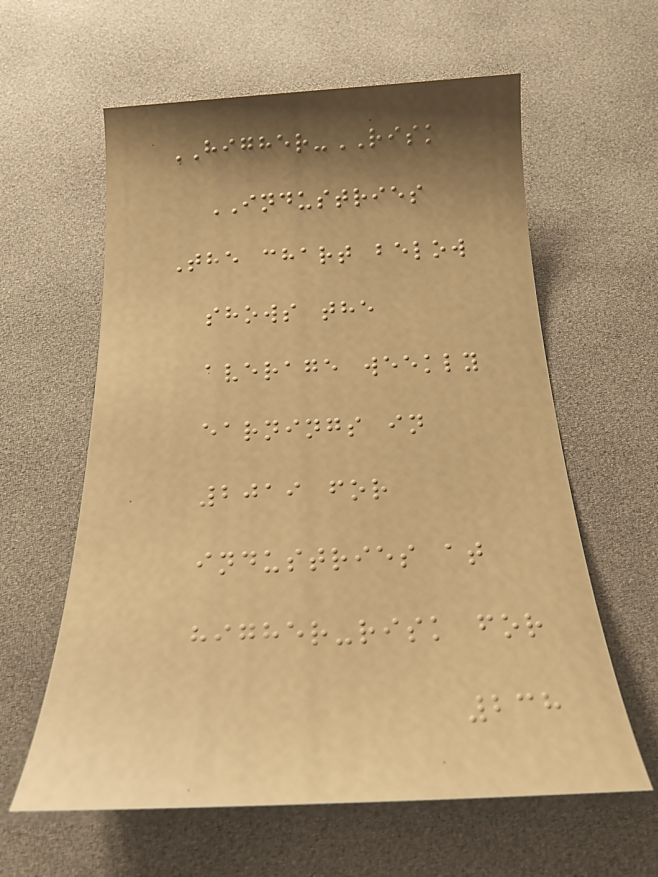HIGHER-RISK
INDUSTRIES
The chart below
shows the
average weekly
earnings in
2019 for
industries at
higher-risk for
238
